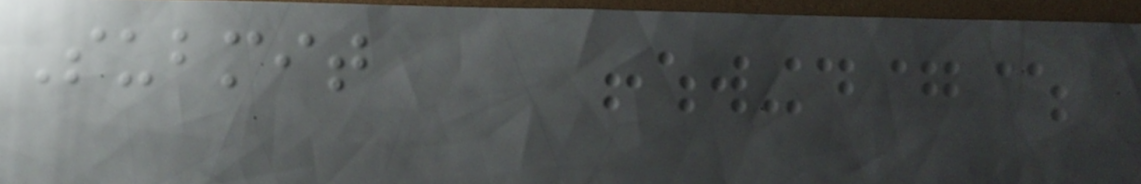Submit
